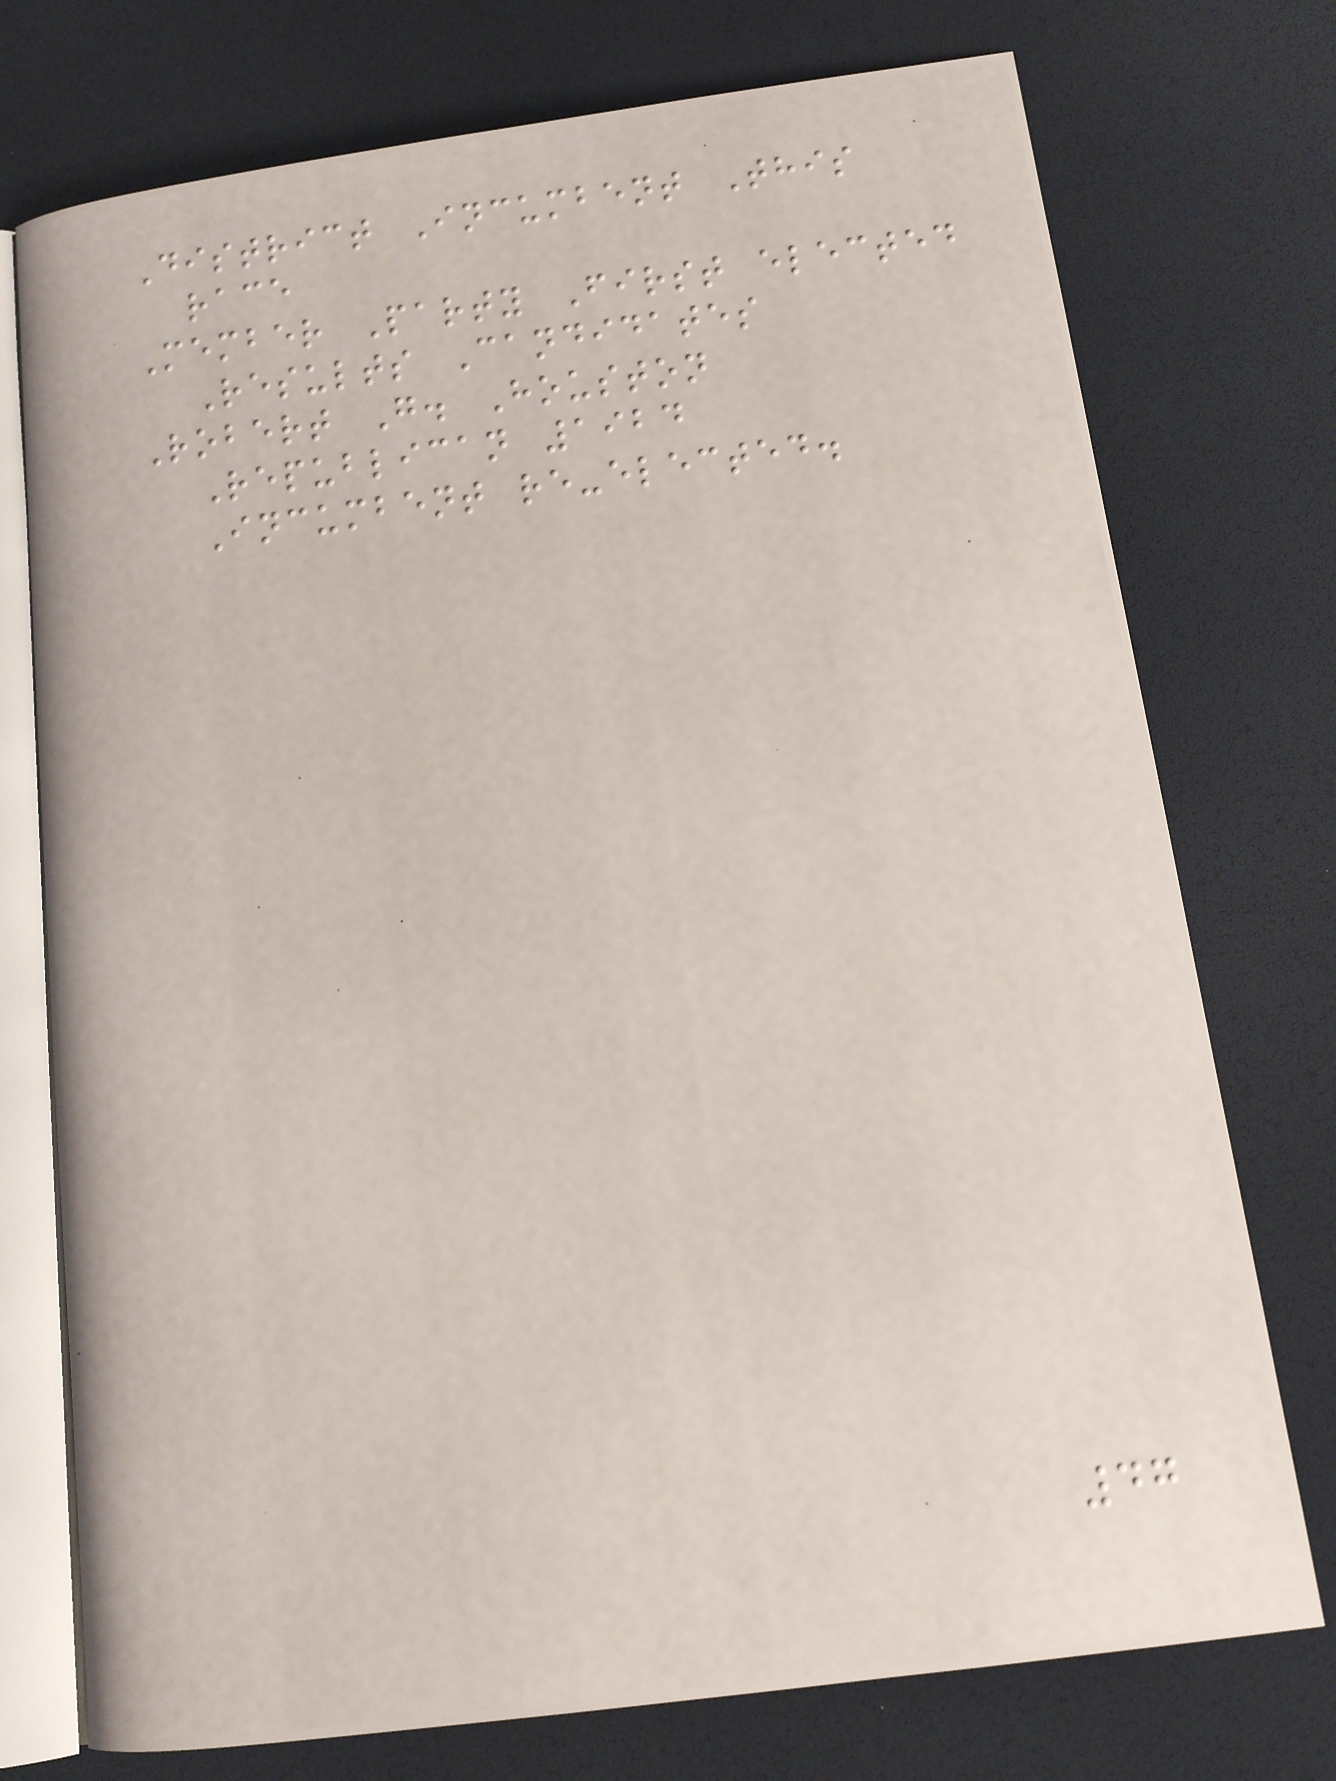District Incumbent This
race
Member Party First elected
Results Candidates
Robert G. Houston
Republican 1924
Incumbent re-elected.
47
